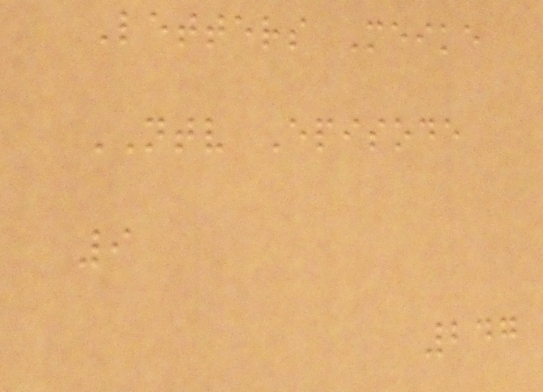Letters Meike
NTV Episode
9
247
